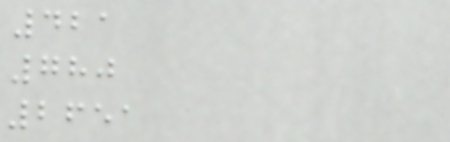421
780
2651
